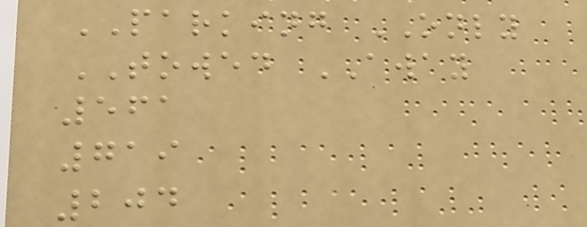PARKING ONLY
TOWED AWAY
561
719
204
